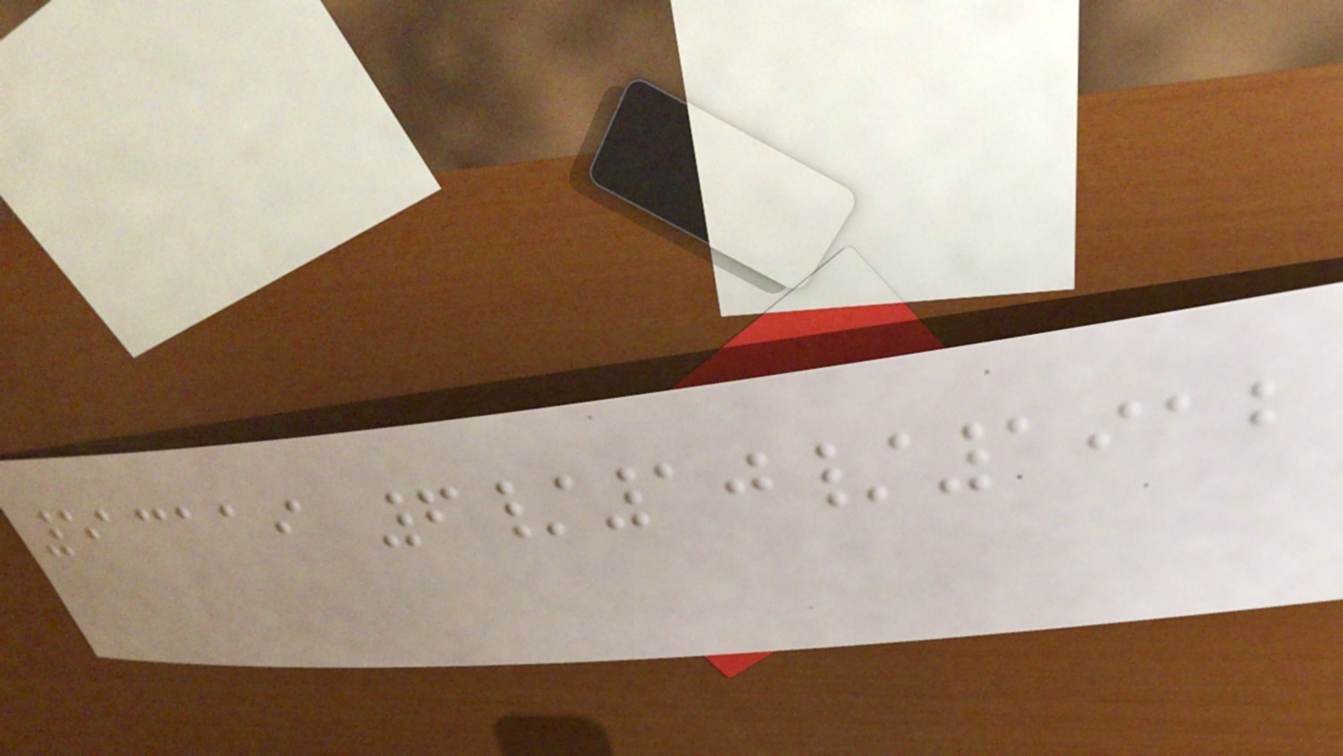513119 6/10/1912
